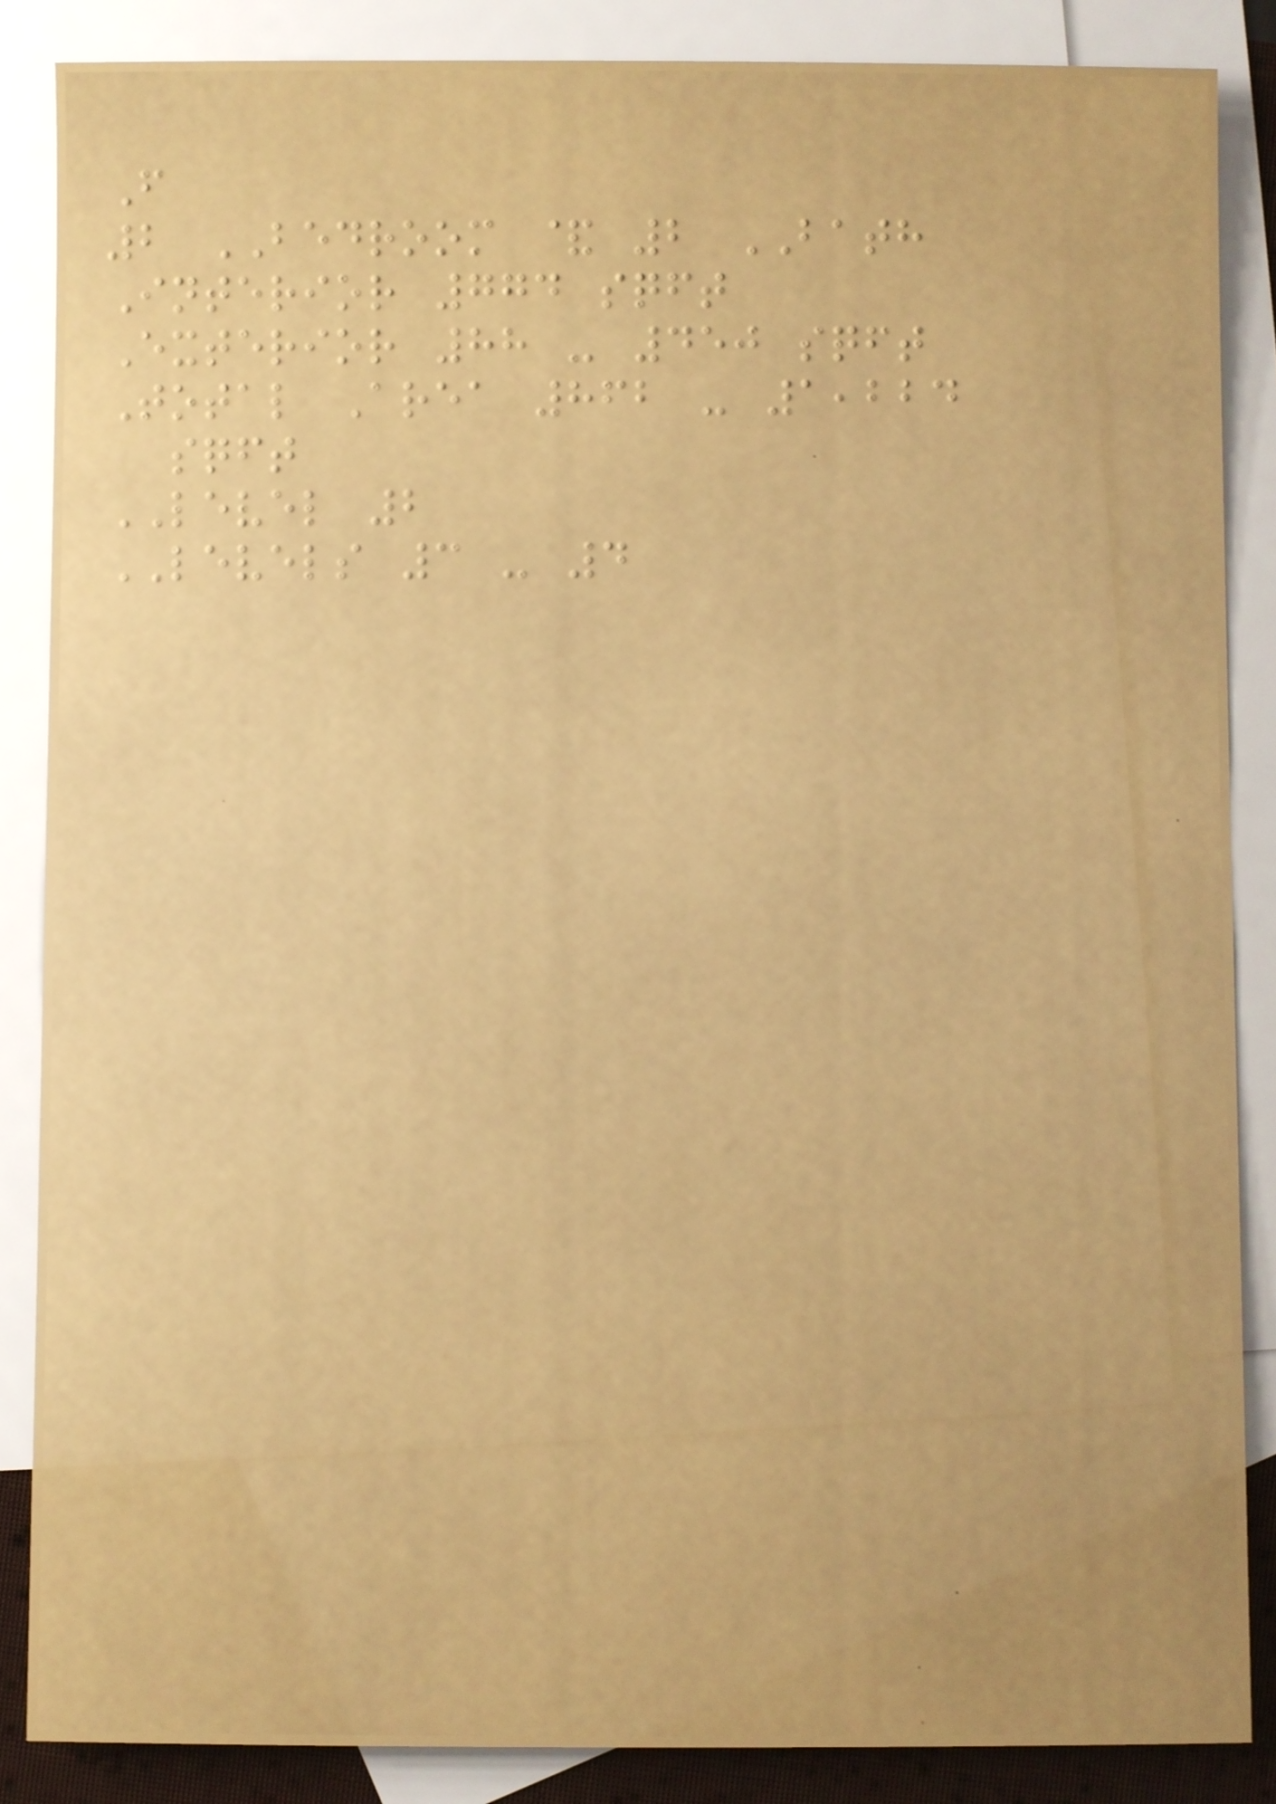F
2 BEDROOM & 2 BATH
Interior 774 sqft
Exterior 88 - 450 sqft
Total Area 862 - 1,224
sqft
LEVEL 2
LEVELS 3 - 4
